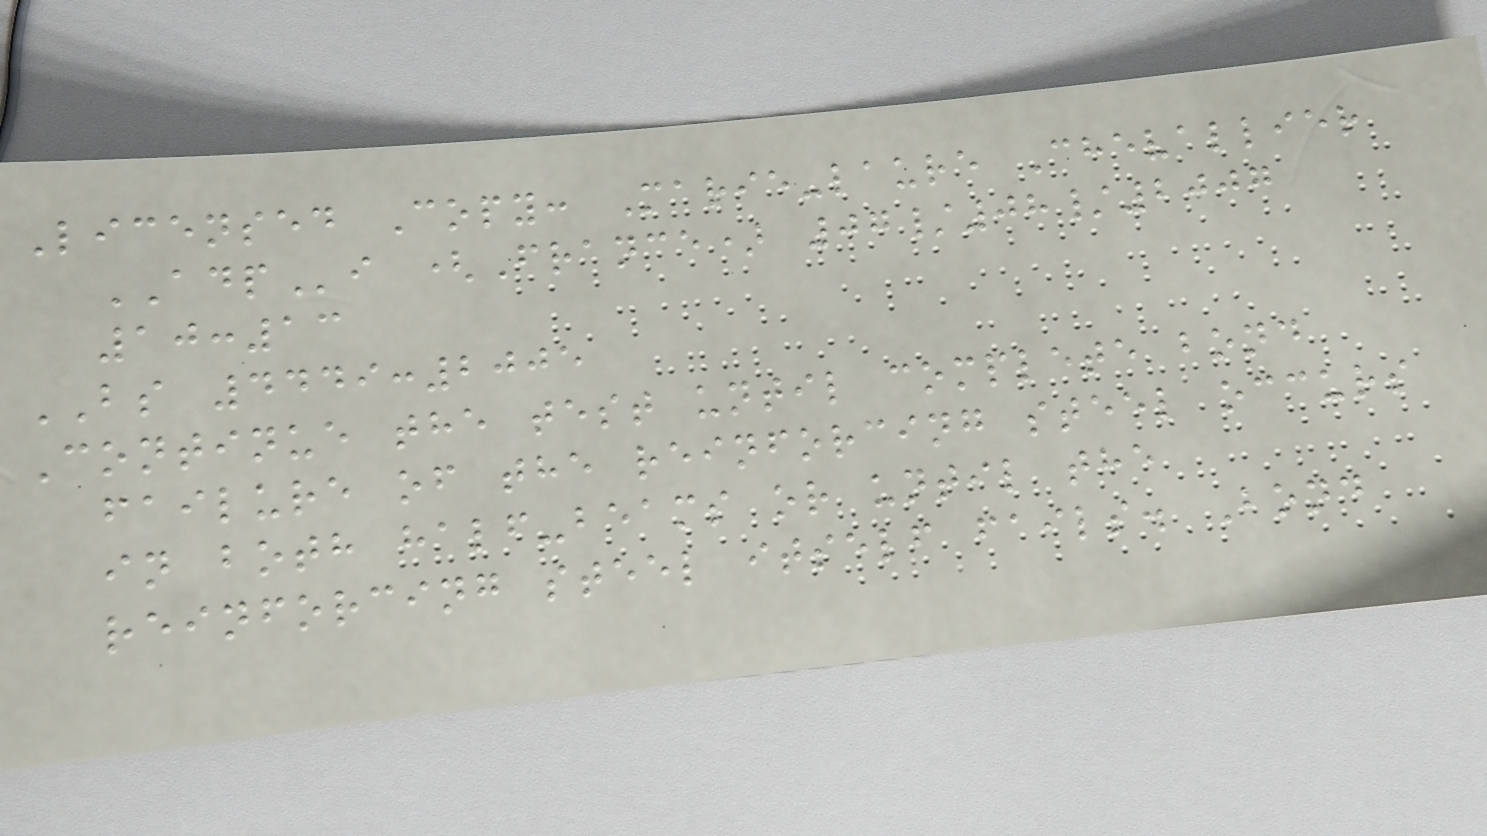Licensed Copy: Marie-laure Chevallier
ADPi (France) 07/08/2007
10:13
BS 4449:2005
Continue the test until complete bond
failure of the reinforcing steel occurs
in both half-beams or until the
reinforcing steel itself fails. Bond
